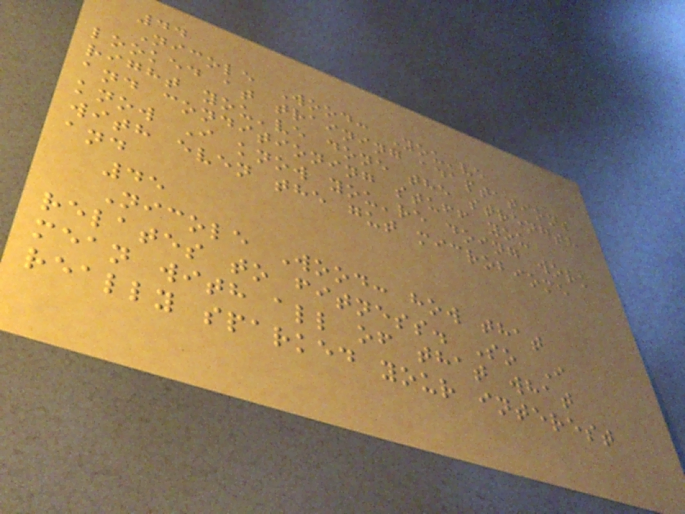44
Nicole Wood: You've
looked at training adaptations
right you've done the strength
and conditioning stuff you
know I know you're doing work
with even the gut microbiome
and
45
Nicole Wood: how that
relates to fitness. So I
mean with all of that what
really sparked your interest
